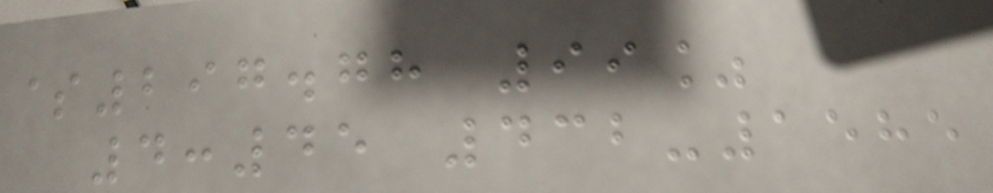$297.78 99%
4:45 432-1585
